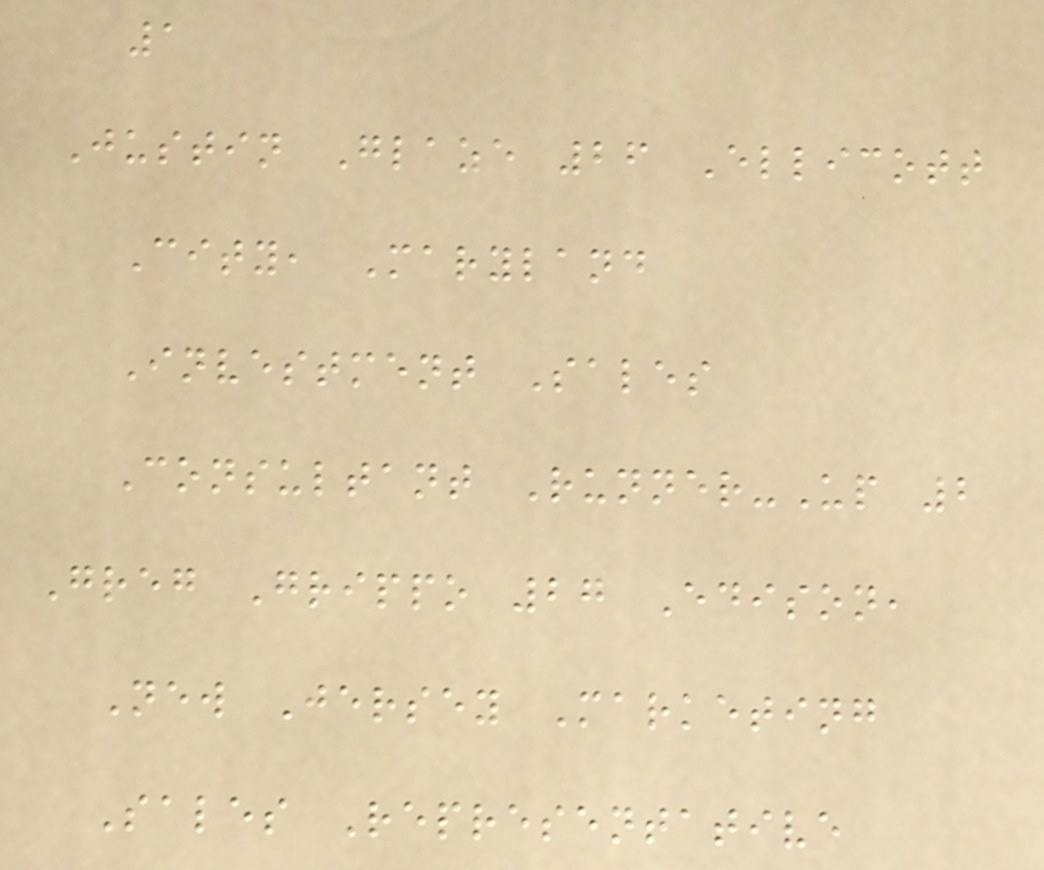1
Justin Glaze 26 Ellicott
City, Maryland
Investment Sales
Consultant Runner-Up 2
Greg Grippo 27 Edison,
New Jersey Marketing
Sales Representative
